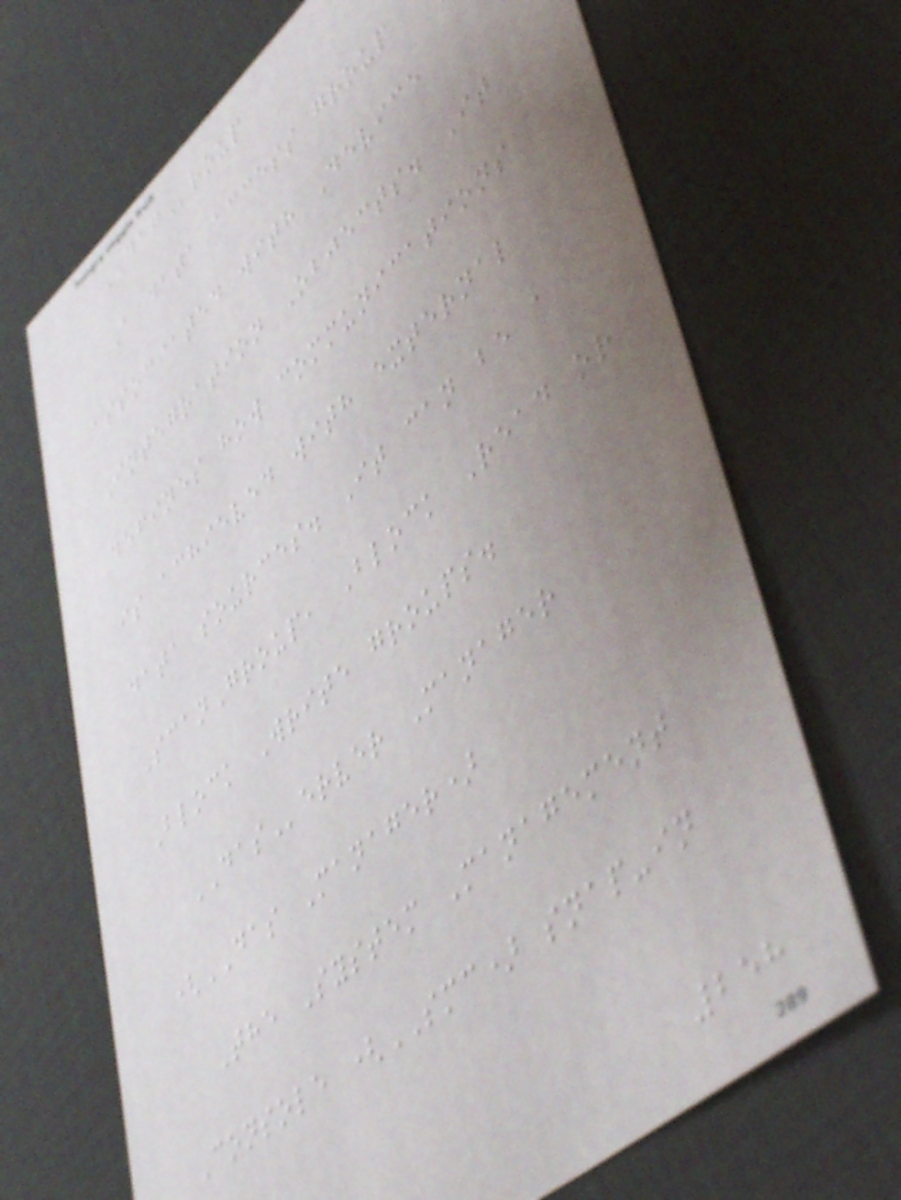DAGroup
A data access group
associated with Device
Integration Objects. It
defines how communications
is achieved with external
data sources. It can be a
ScanGroup, Block Read or
Block Write groups.
DAServer Manager
(DAS Manager)
The System Management
Console (SMC) snap-in
258
